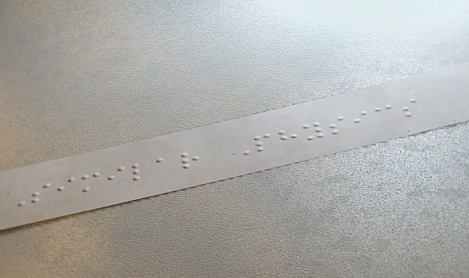Similar Physics
